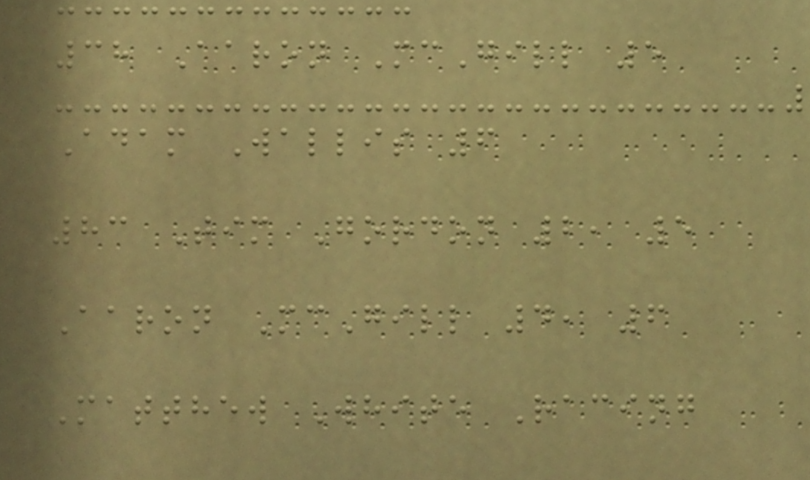38 Aaron McGill 5
Adam Wallis 6
83 Tim Gordon 2, 5
Aaron McGill 4, 6
Matthew White Racing
